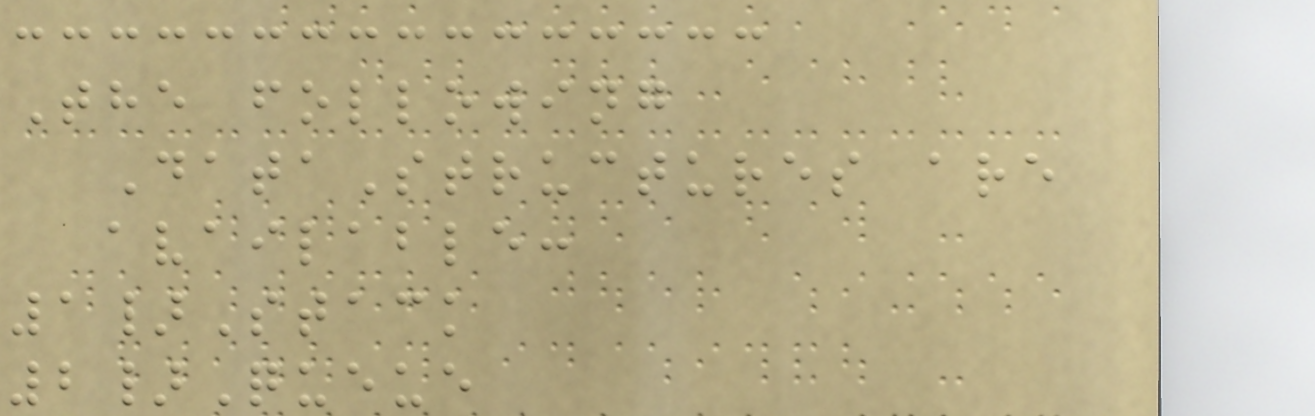The following
DataStructures are
available:
1}Stack
2}Queue
